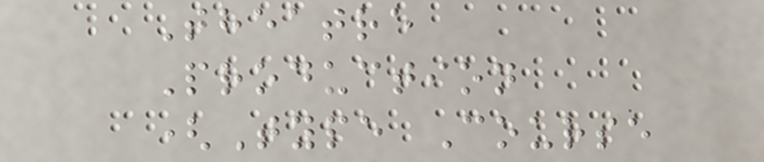Theatre
Production
(Type Course
